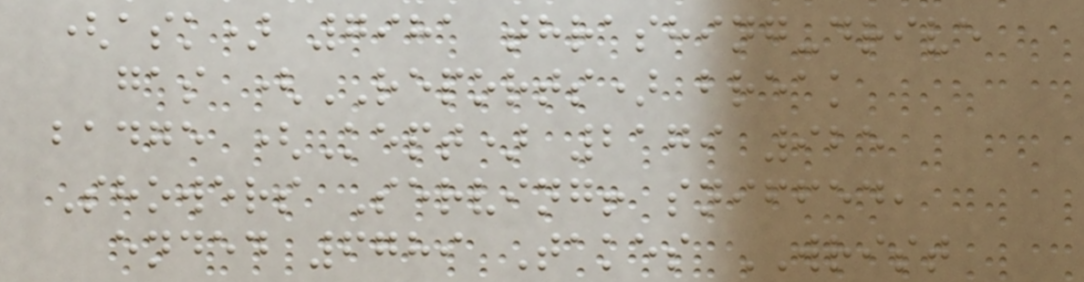(ask) 7981 thrashing-drive
gas (REPORTS) break
badge (Kept) 2179 925
Showers Serving! sniffed,
ended 6789 Takes WRIST
